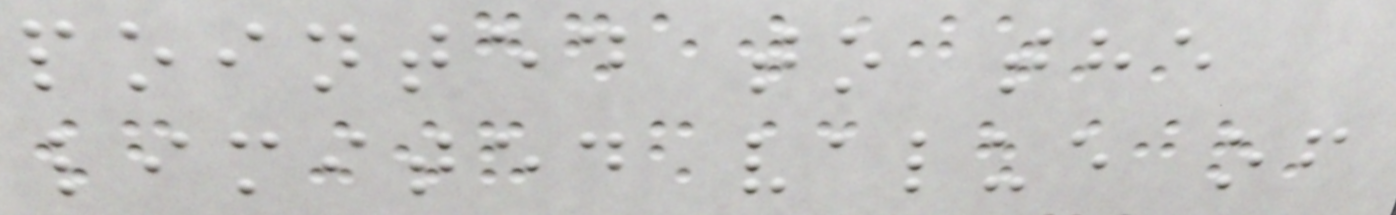pointed to the
limited value of
